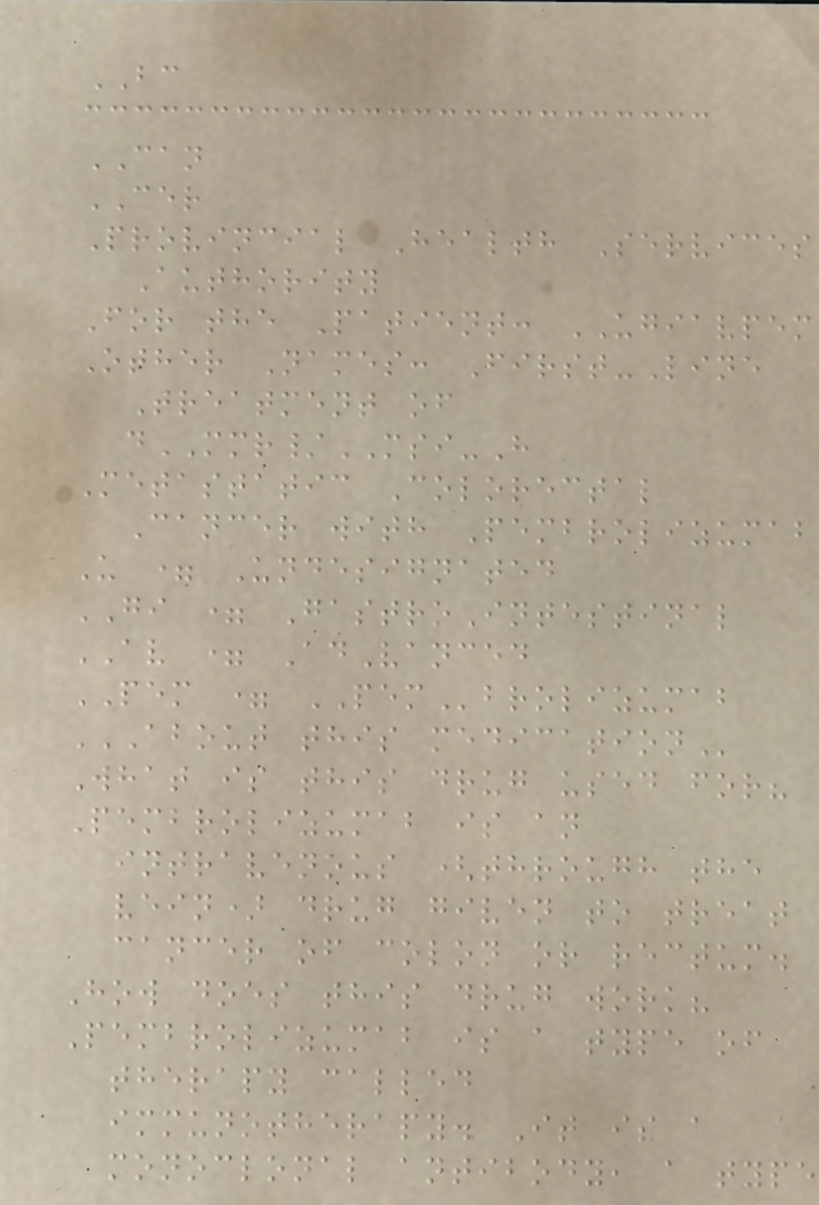BC
CAN
CER
Provincial Health Services
Authority
For the Patient: UGIAVPEM
Other Names: First-Line
Treatment of
dMMR/MSI-H
Metastatic Colorectal
Cancer with Pembrolizumab
U = Undesignated
GI = GastroIntestinal
AV = AdVanced
PEM = PEMbrolizumab
ABOUT THIS MEDICATION
What is this drug used for?
Pembrolizumab is an
intravenous (through the
vein) drug given to treat
cancer of colon or rectum.
How does this drug work?
Pembrolizumab is a type of
therapy called
immunotherapy. It is a
monoclonal antibody, a type
